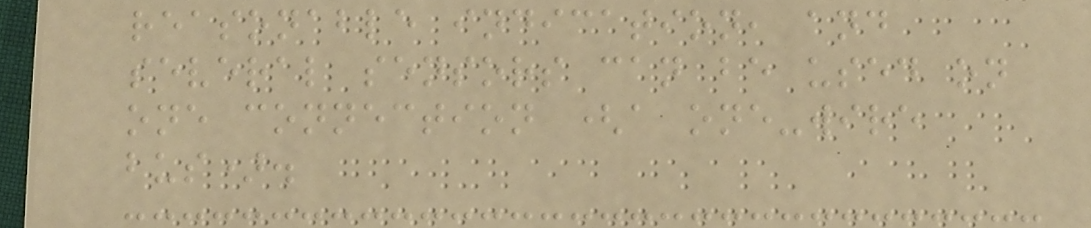reasonable indication, and
several sensors can be used on
one connection (a one-wire
bus).
